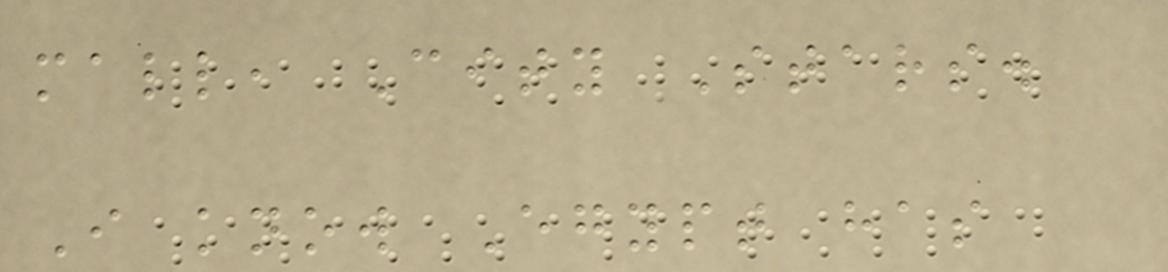mall, City Stars.
I know Egypt has
